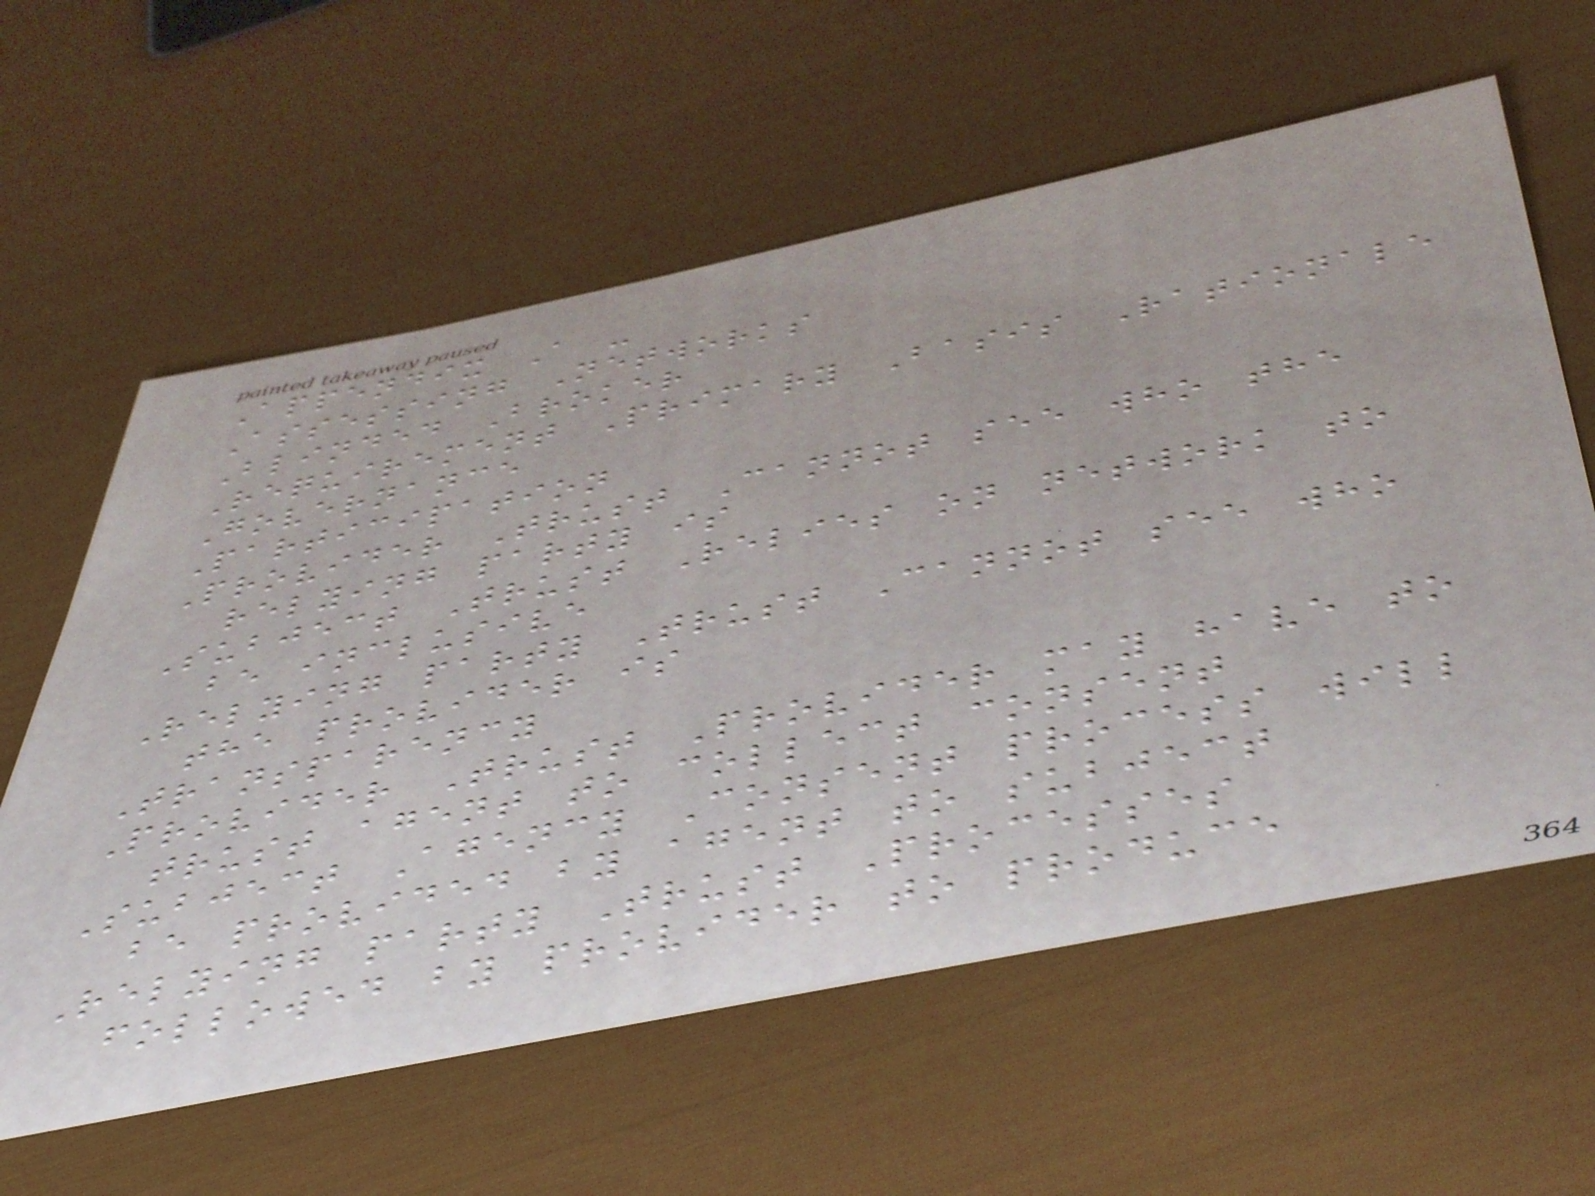Appendix A -
Assessing Networks
Blinded Broker
Requirement Primary Basis Rationale
Governance
Participation
Provider Trust Cannot see who the
relying party is
Subject Trust Relies on network to
be inclusive
Relying party Trust Cannot see who
the provider is
Transparency
Provider Trust Provider may have to
trust agent to collect consent
Subject Agency Consent process will
be provided by agent to subject
Relying party Trust Processes
followed by provider to produce
